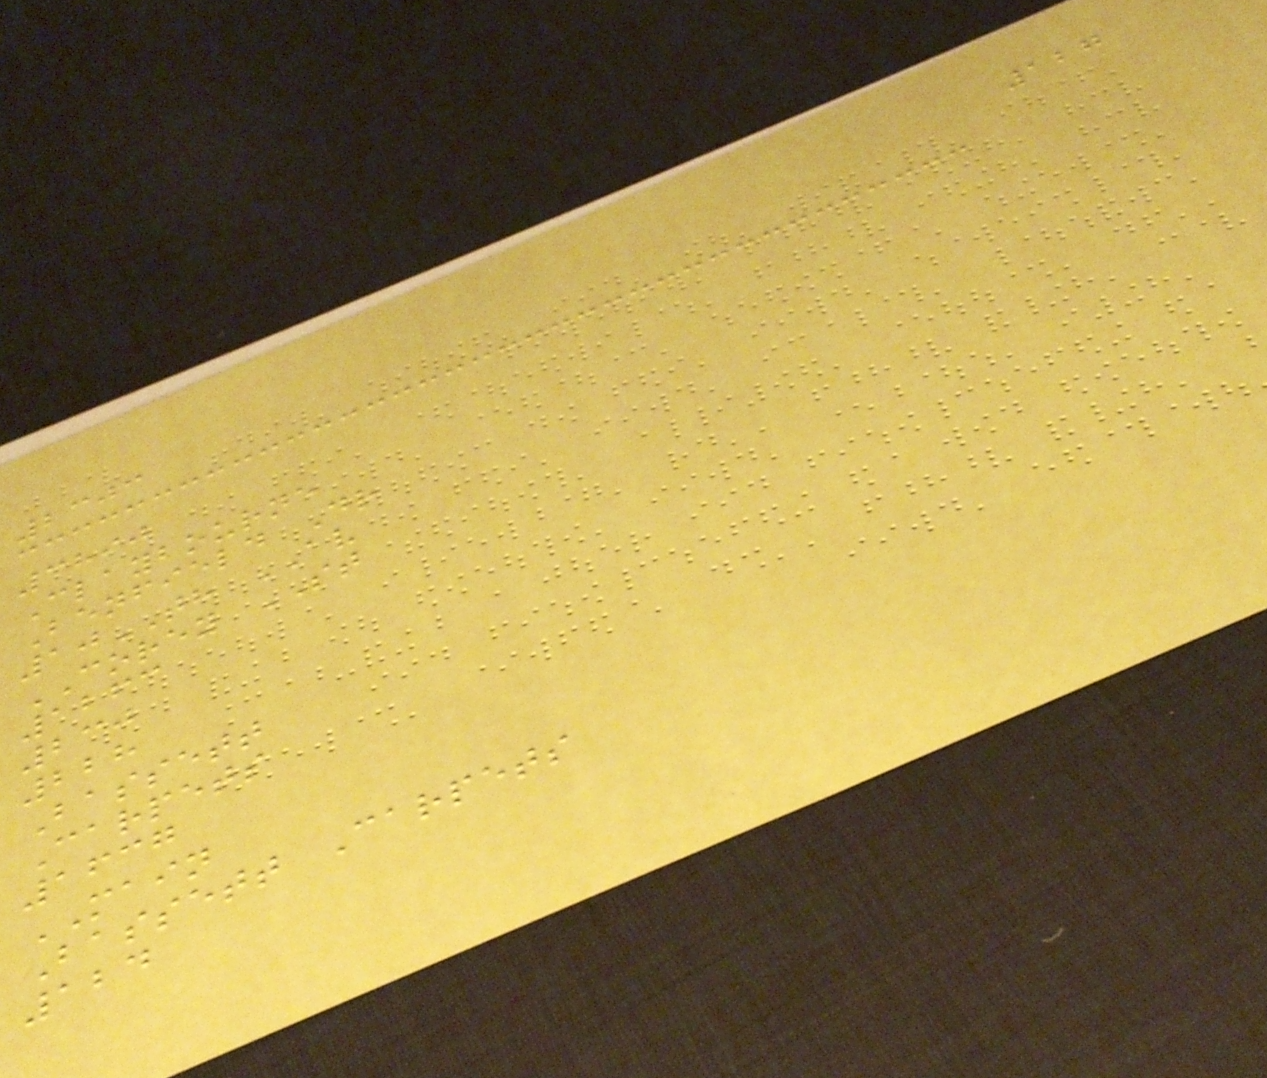127
2303
3890
Claybourne
Benfield Dr
10TH AV
COREY ST
1263
230
228
Bassett
Carpets
1637
MAIN
Bassett Carpets
124
